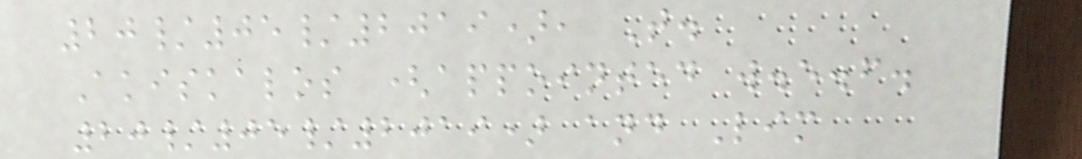20/05/2019), T.
Akiskalos (appointed w.e.f.
20/05/2019) and Lim
